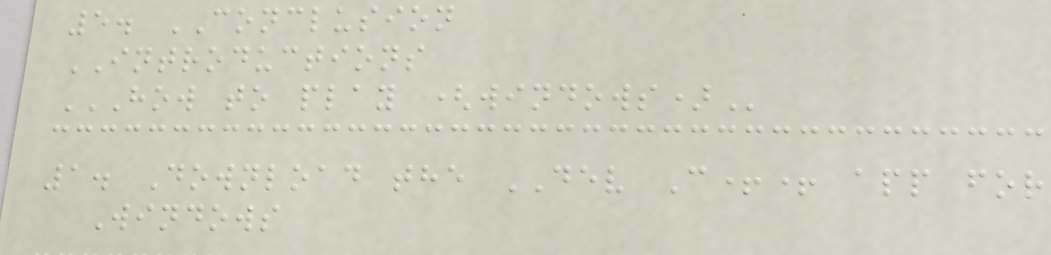5. CONCLUSION
INTRODUCTIONS
HOW TO PLAY (WINDOWS)
1. Download the DEV C++ app for
Windows
